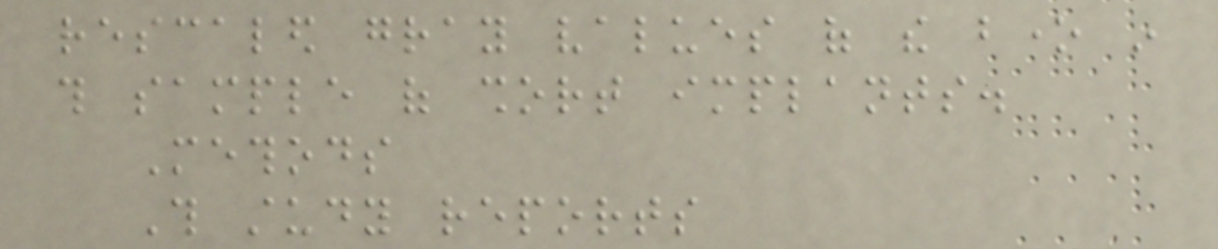rescaled gray values of the bone in
this sample of short implants.
Methods
This study reports
